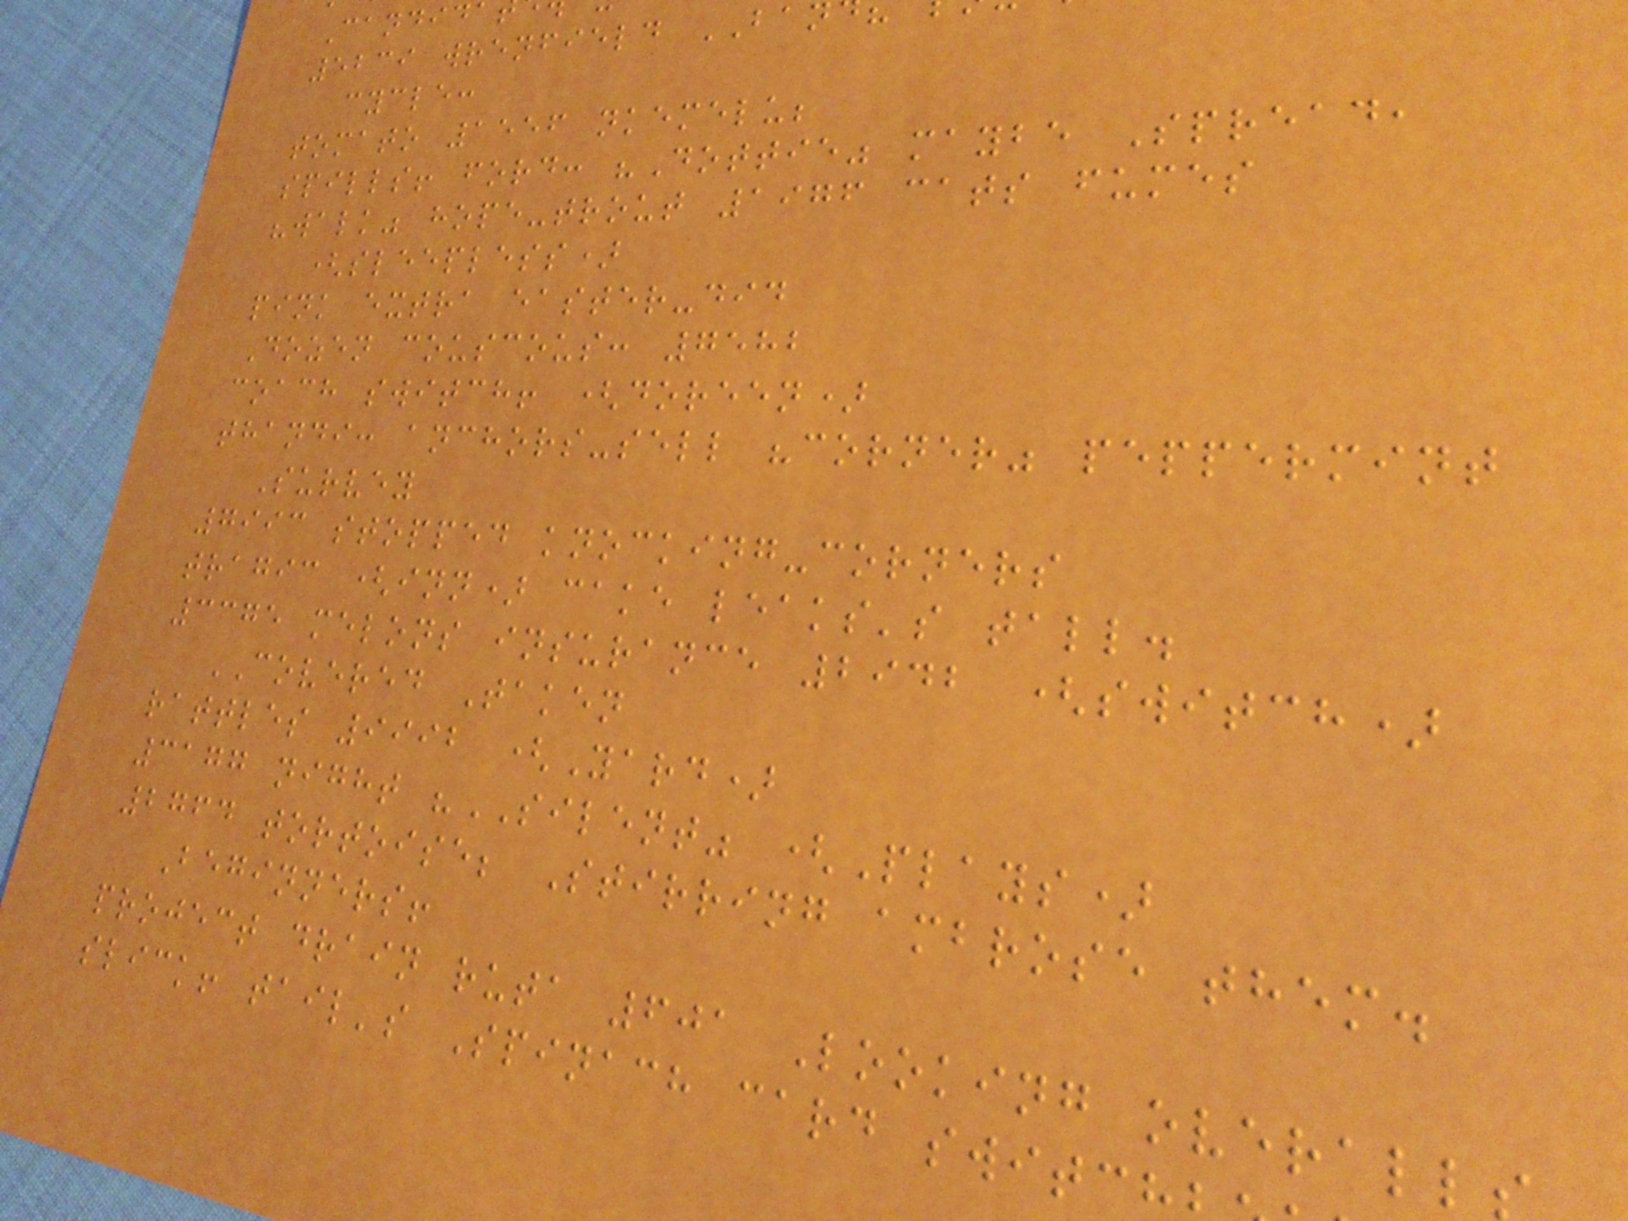5239 wrenfield BA
cycle:
tomato 1556 nkemelu;
spills! ford: "Dottie" maybe Spread,
"walk" hope-trout 1976 cats fumes
(sleepless)
pink extra easter-did
Dozen couscous: 7582
coach switch! (doreen)
thandi: anchors-sell "corner" peppermint
Survey
7993 stopped knocking-corners
tragic (inn) cake leaks's tall.
3375 melons insurance 2942 (switch)
COVERED Taken
rattles 9992 (Yard)
3177 night "SILENT" (Plays)
2764 tortoise; Stirring ambrose them.
Beginners!
project drain ruta 601 Looking overall
slick! tail's Spinach card switc
